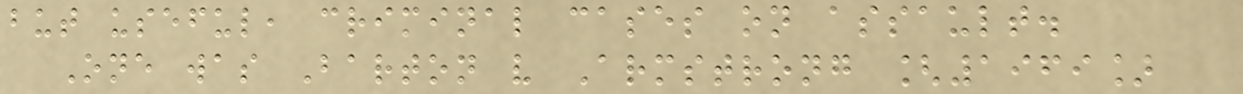but useful, criminal cases on assault.
One was Barton v Armstrong [1969]
